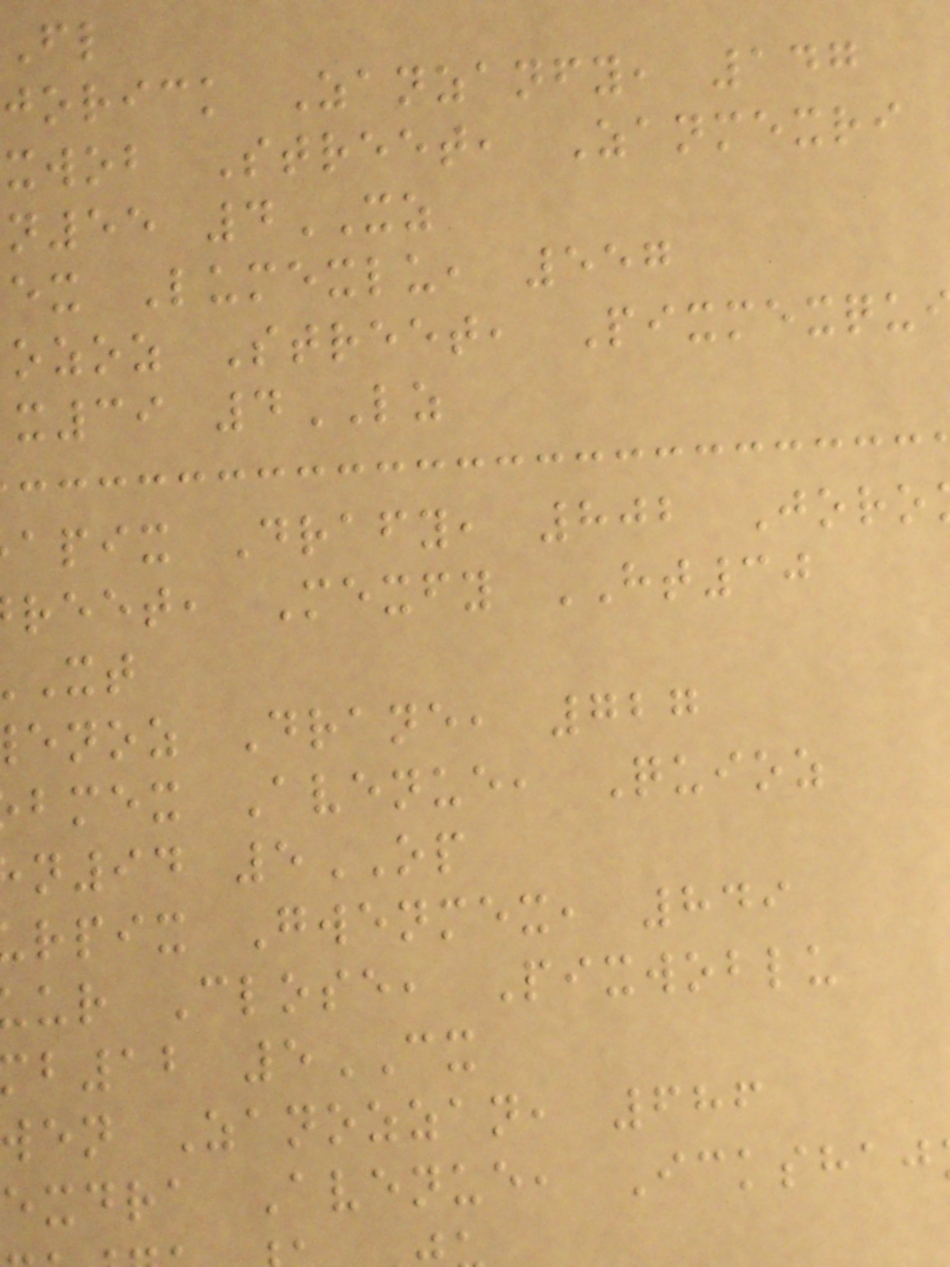jorick Zanzanfy, 147
xwob Street, Zanmexri
n55 4XZ
ex Lumexlu, 557
ozoz Street, Pixmexqu
x39 4LZ
apix Drafy, 802 Joro
reet, Mexfy HT30
enoz Drane, 727
bmex Avenue, Quioz
n94 5OP
rpix Gwenmex, 849
ur Close, Pixwoblu
b12 5CX
wen Zanozzan, 686
exdra Avenue, Ickshaj
